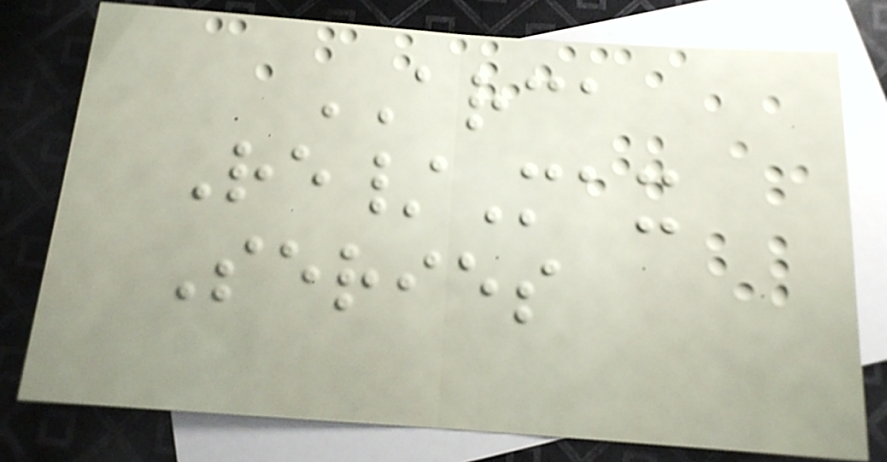ARCA
Re/Max
Series
